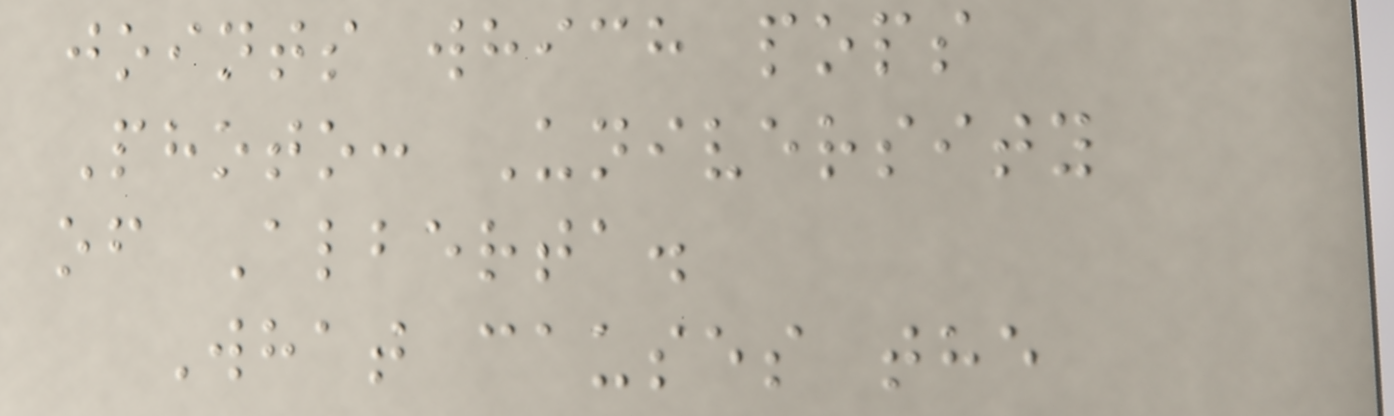joints which pops
Photo: University
of Alberta.
What causes the
